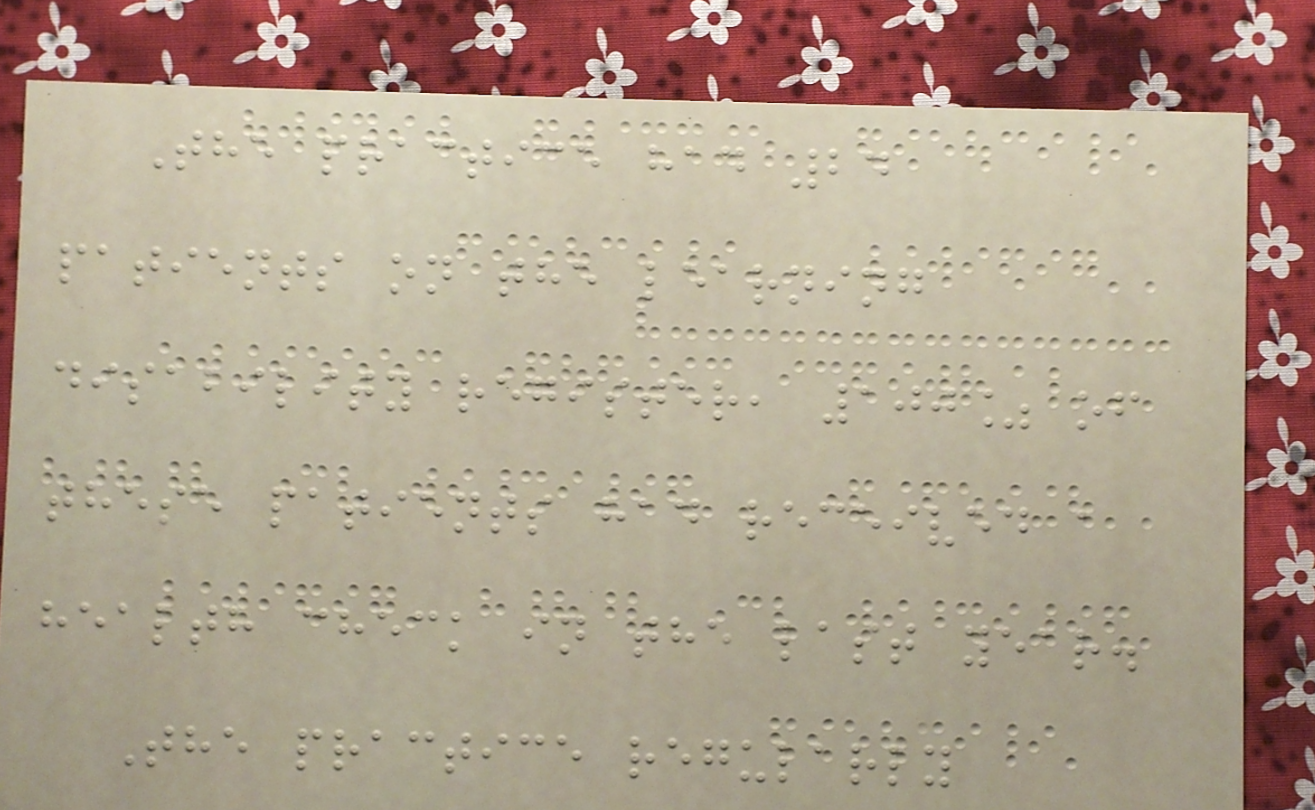The practice had 24
patients on the learning
disability register, 100% of
these patients had received a
health check in the last year.
The practice regularly
